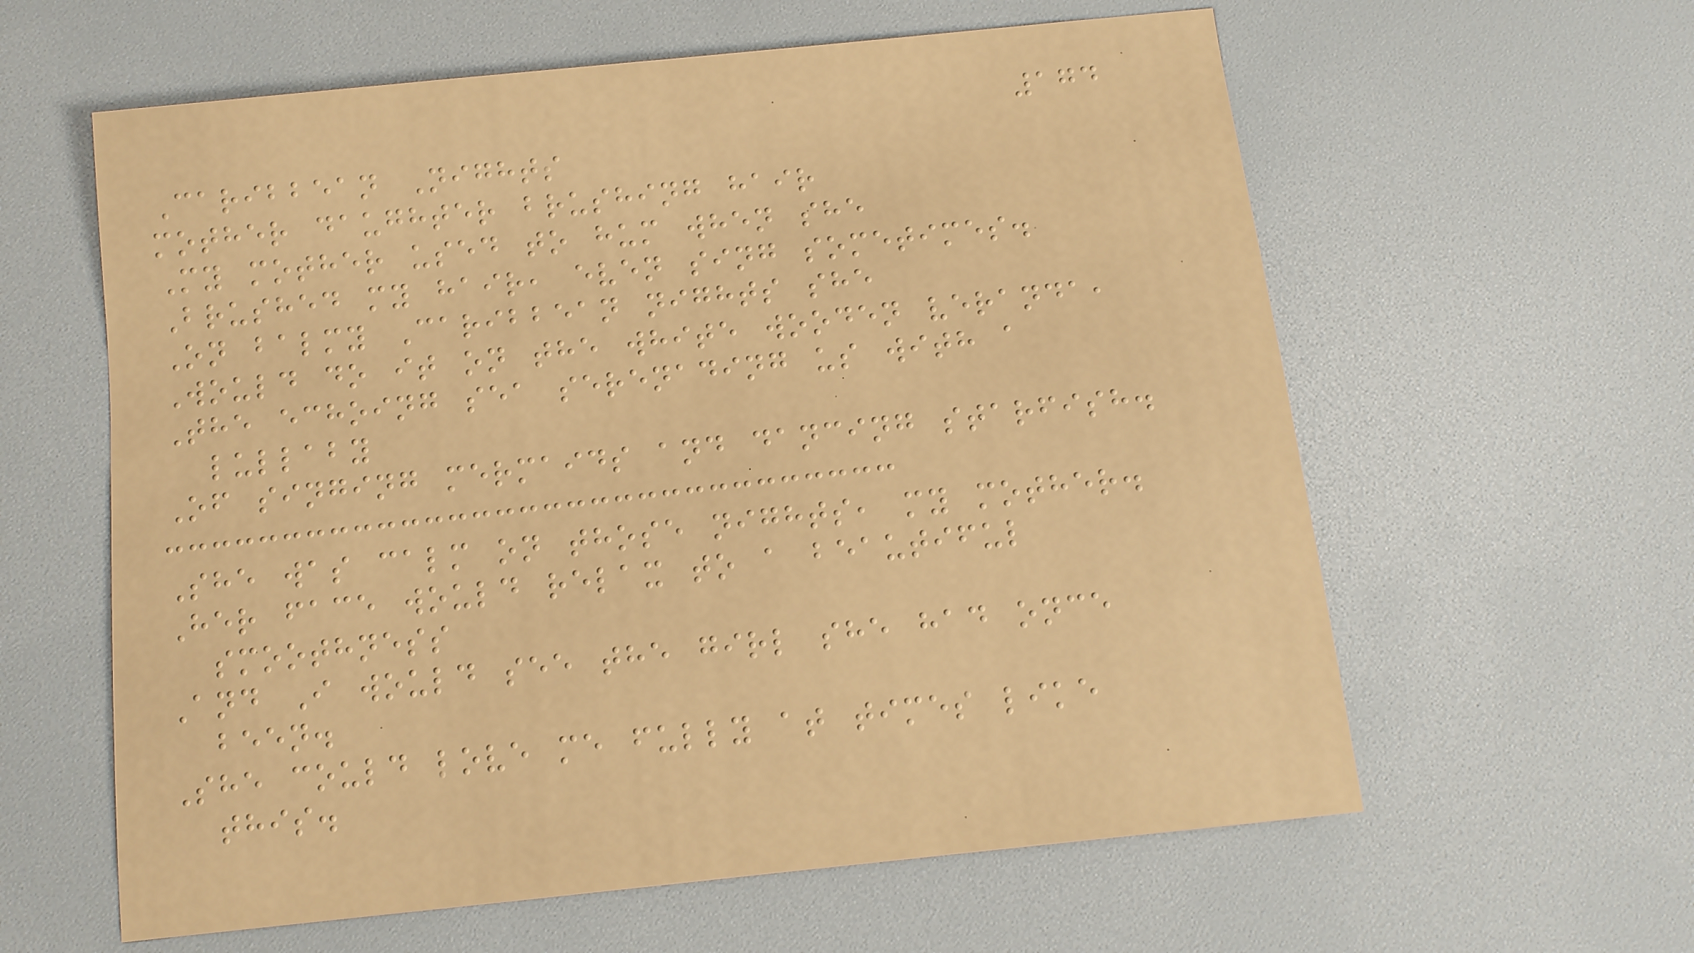174
Caribbean Nights
mother daughter brushing hair
My mother used to hum when she
Brushed my hair, even sing sometimes.
On balmy Caribbean nights she
Would do it on the white wooden veranda,
The echoing sea serenading us with a
lullaby
Of singing mermaids and dancing starfish.
She was calm on those nights, my mother.
Her face would relax to a beautiful
smoothness
And I would see the girl she had once
been.
She could love me fully at times like
this.
